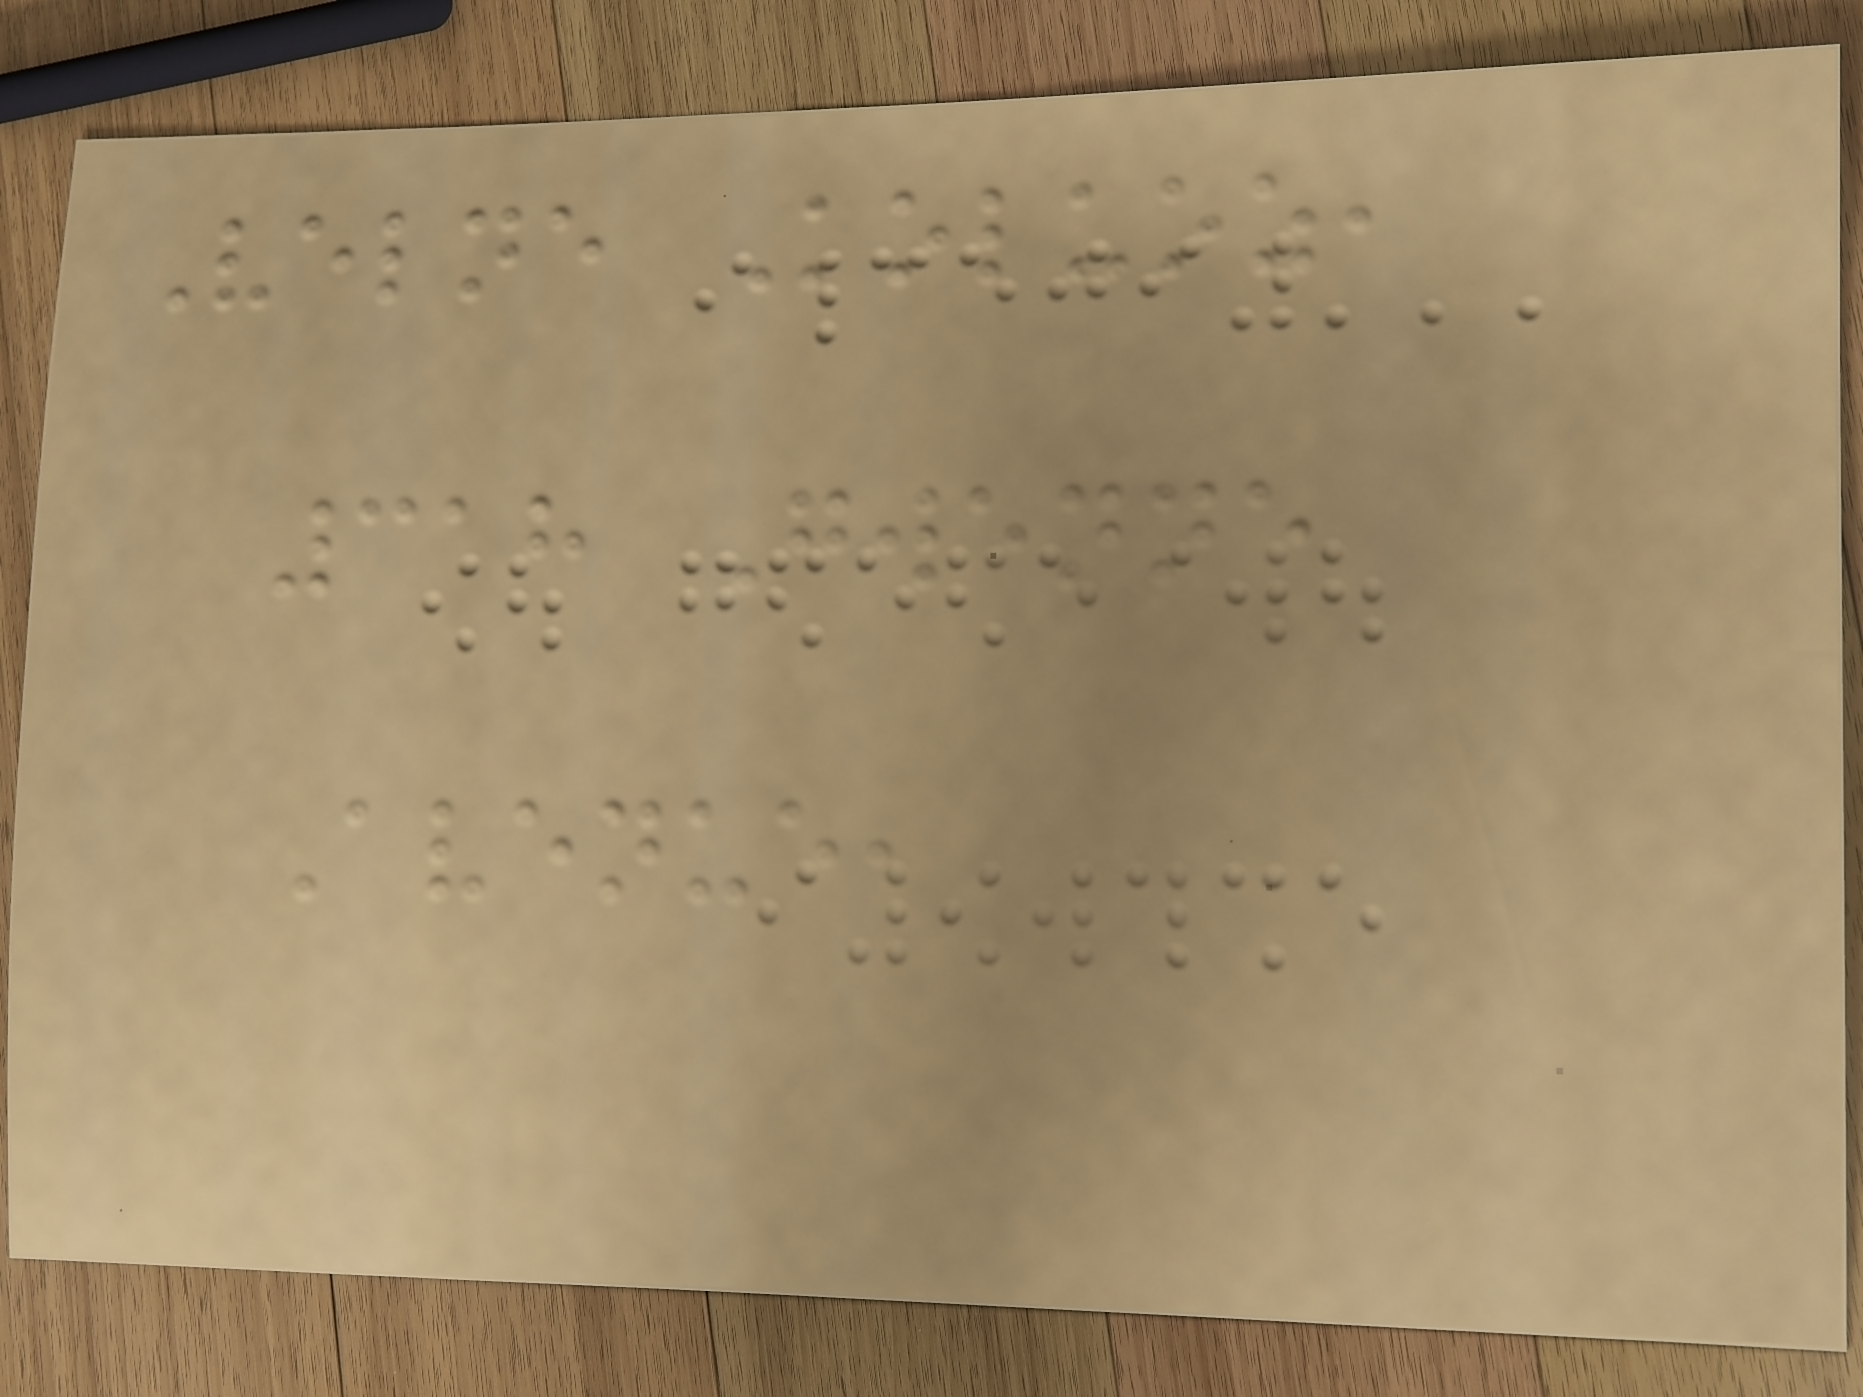Velne Koluoz,
318 Gwenne
Avenue,
